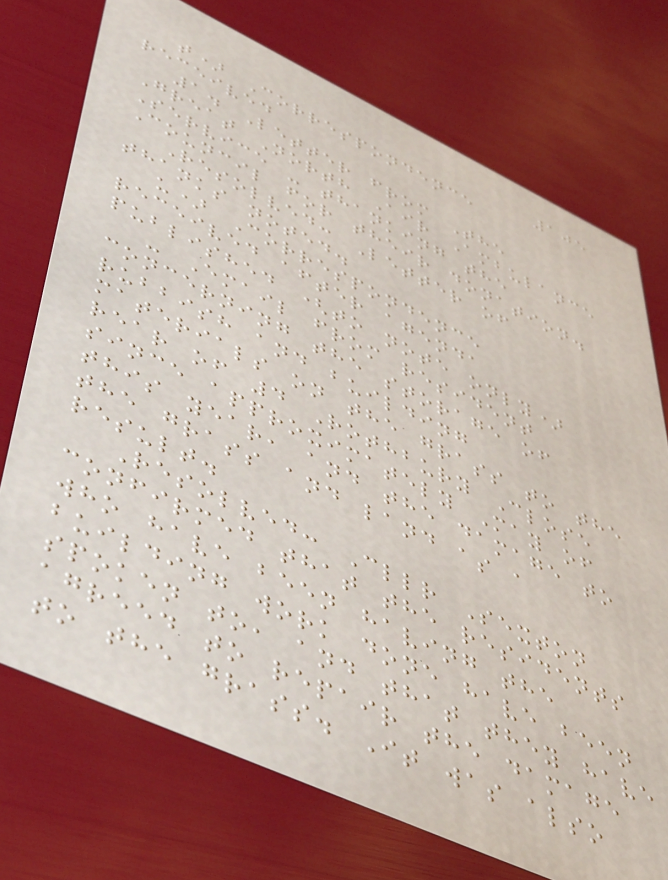105
t) Correspondence
received
1. Letter from The
Great North Air Ambulance
Service - thanking the
Council for their donation.
Resolved: Letter of
thanks noted.
u) Correspondence
received after agenda
published (to note only)
- Email from resident
concerning the storage of
rubbish and building
materials on the grass to the
rear of 4 Rothbury Close
since approximately May of
this year, and the damage to
the grass and land as a
result.
Resolved: Cllr Sexton
confirmed that the residents
who have been having the
building work done have been
spoken to, and that they have
agreed to repair the damage
to the grass. It was also
